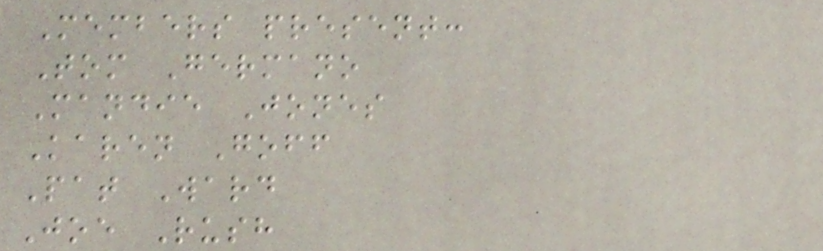Members present:
Tom Germano
Mandie Jones
Karen Goff
Pat Ward
Joe Rush
